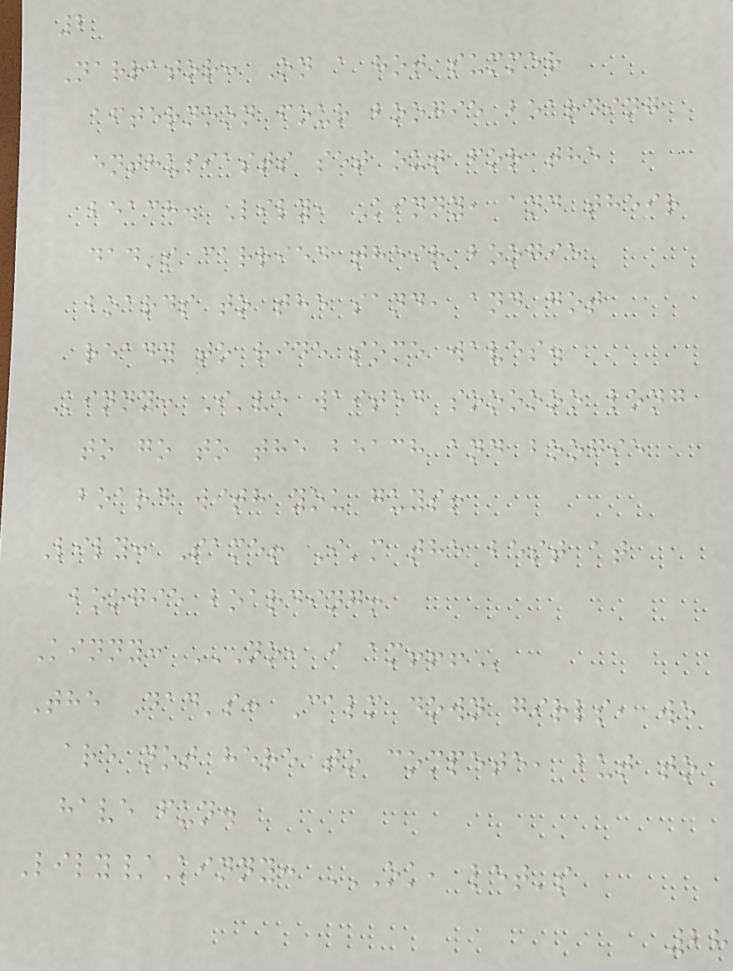2
Narrator: On a hot summer
afternoon four boogie boarding
enthusiasts set out for the
beach. Lily, Kinny, and their
dad's carried their boogie
boards to the sand, and got
ready to ride some waves.
Kinny: I've waited soooooo long
to go to the beach and boogie
board with you guys!
Lily: Same! I'm the best at
boogie boarding!
Kinny: NO, I AM!!!
The Dad's: Calm down girls, we
are not here to compete, but to
have fun.
Lily/Kinny: OK, LET'S
28
